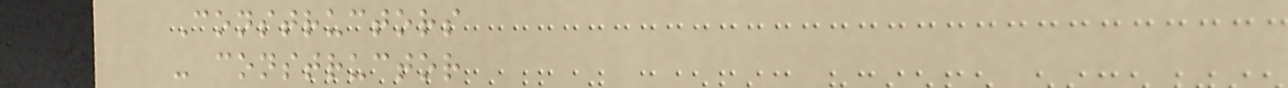Constructors
- constructor
